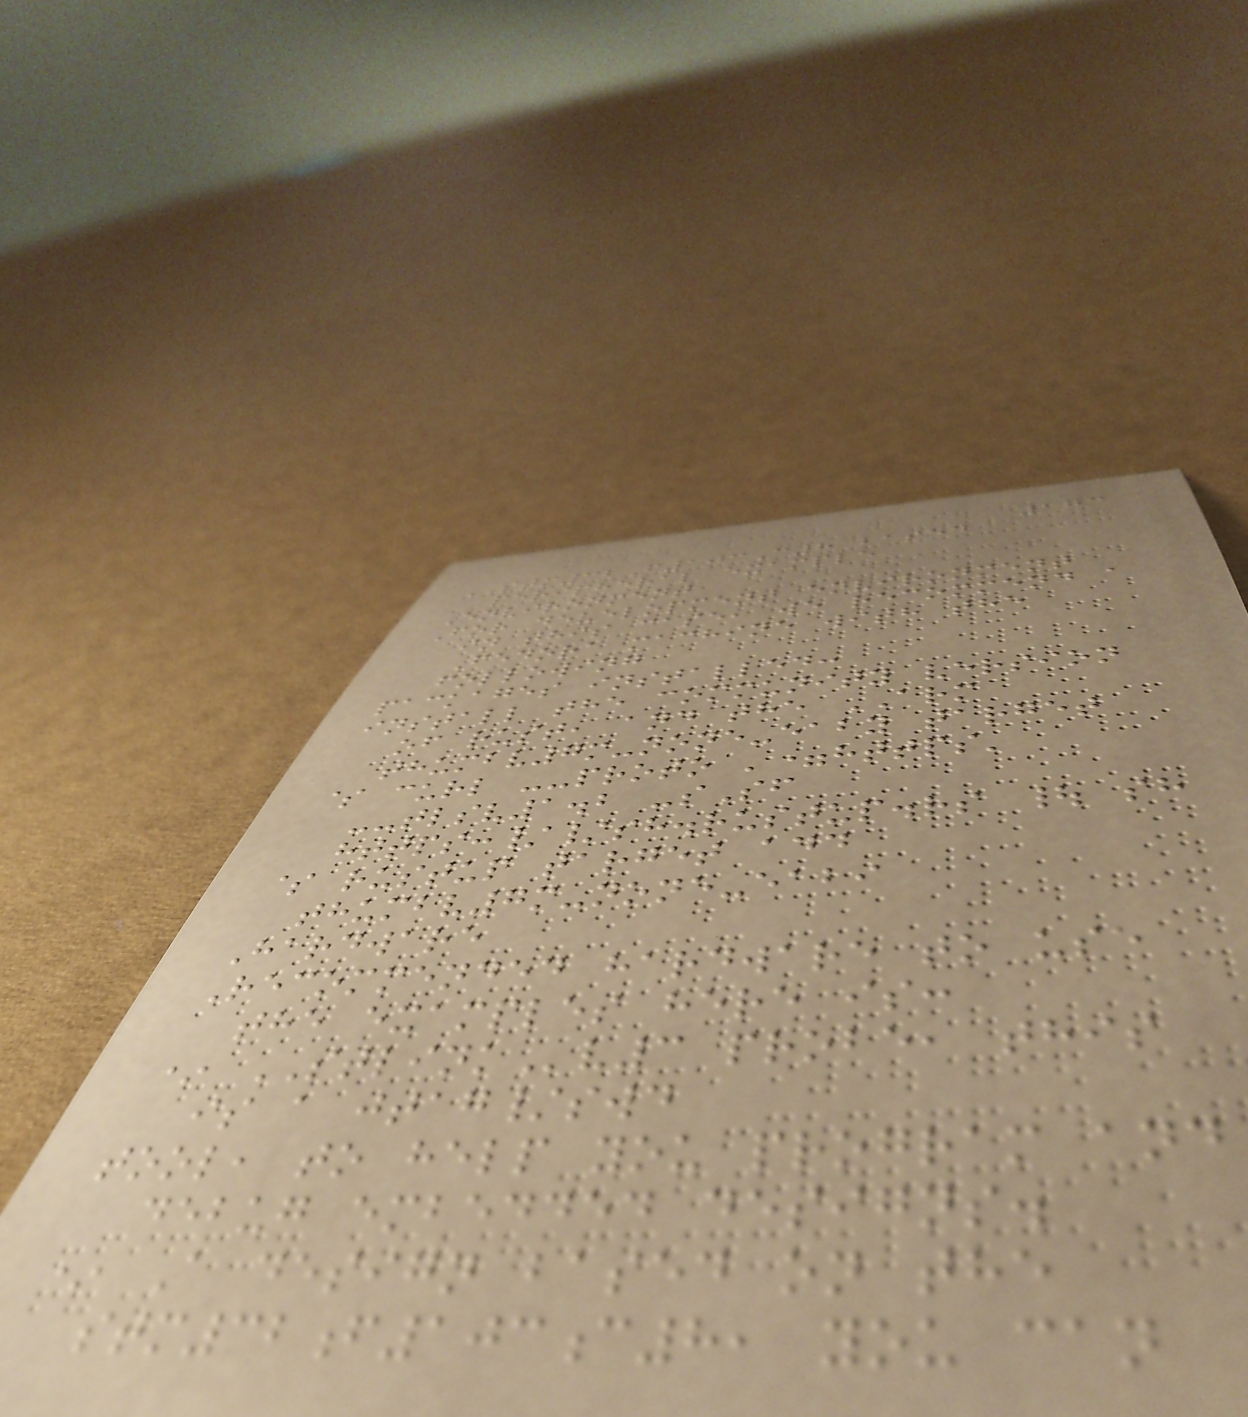173
STM32F103C8 based
peripheral example
Environment
For development environment
in this case, we recommend a
Fedora machine with the
following
packages installed:
install the community version
of rust, and the ARM
thumbv7m-none-eaby target
$ curl --proto '=https'
--tlsv1.2 -sSf
https://sh.rustup.rs | sh
$ rustup target add
thumbv7m-none-eabi
Hardware
Recommended hardware to use
the examples here is:
* STLINKv3 probe, this
is a jtag/swd
tool, to help you program and
debug embedded designs.
* A design based on the
stm32f103c8, you can
